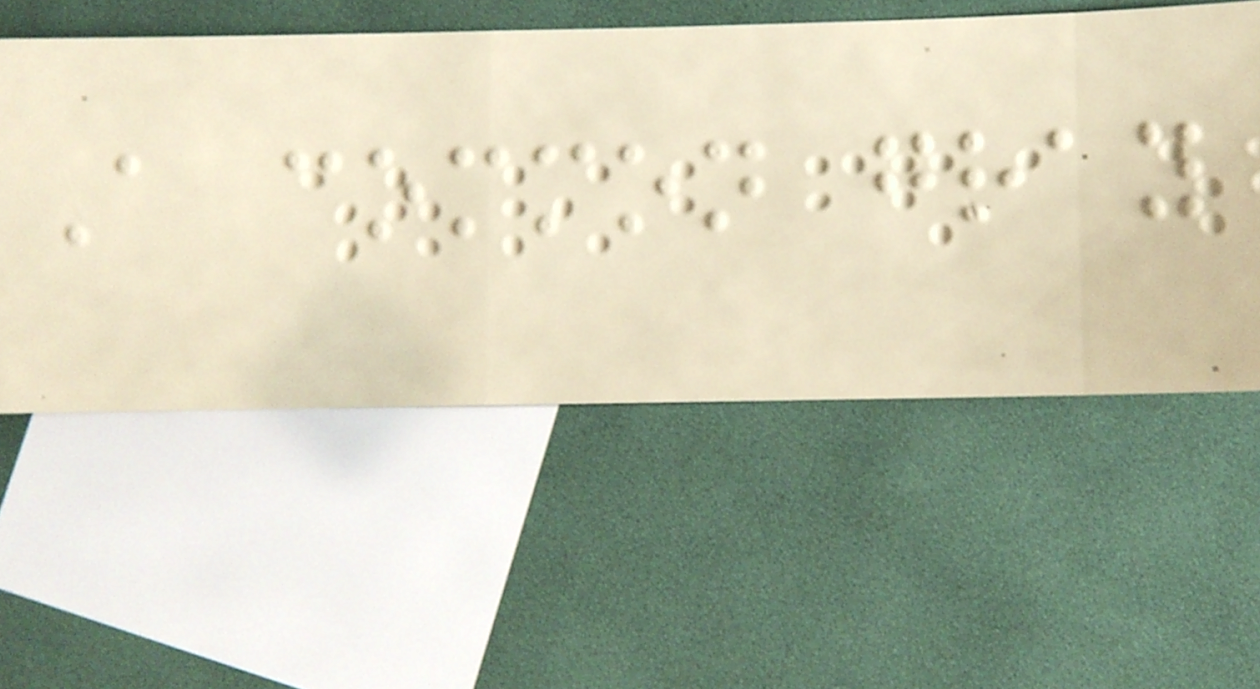A common gray
